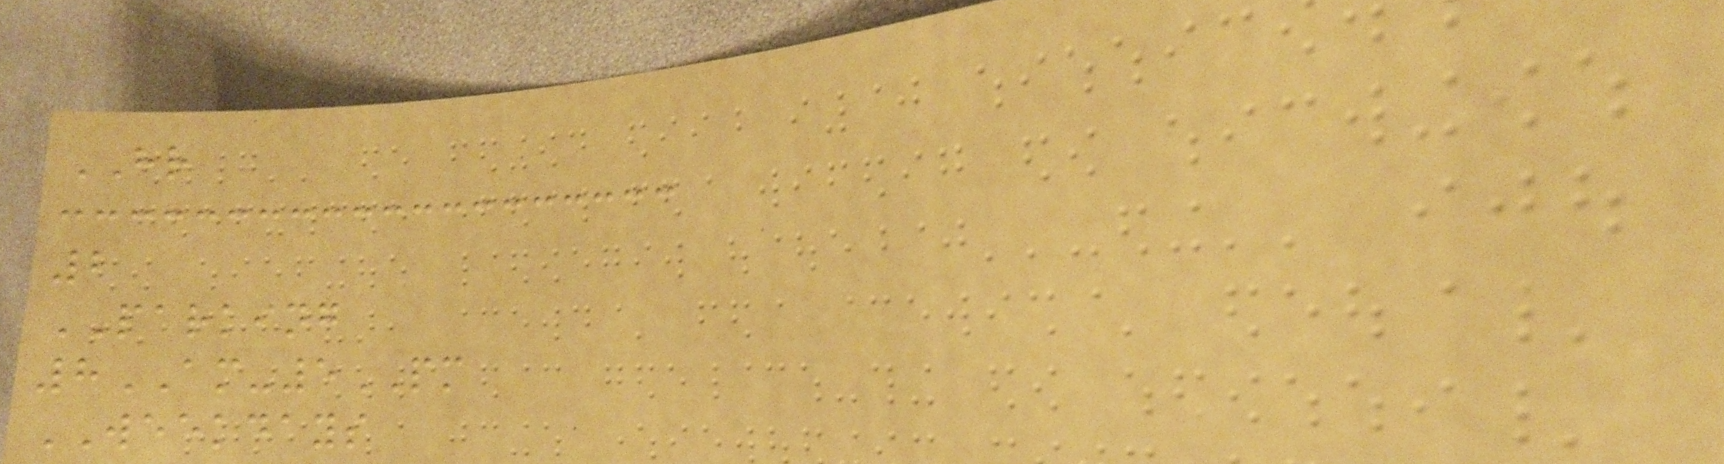HR
2
PARKING
8AM-5PM
WEEKDAYS
